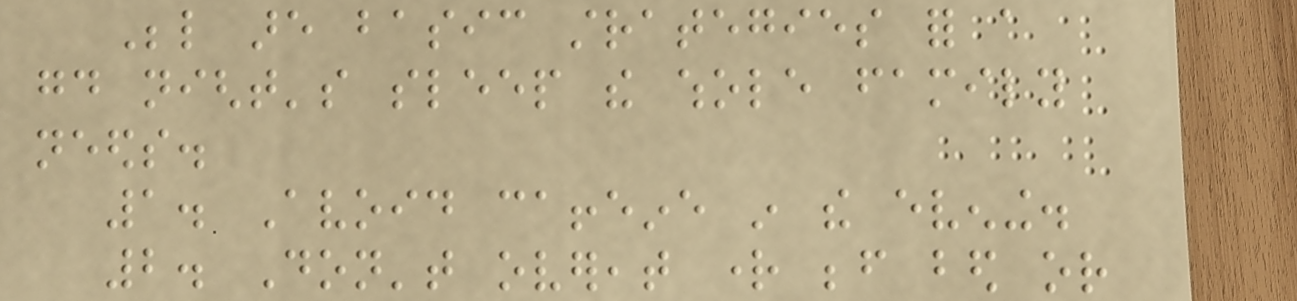Below are basic strategies for a
good night's sleep the whole family
needs.
1. Avoid caffeine in the evening.
2. Don't overeat right before bed or
